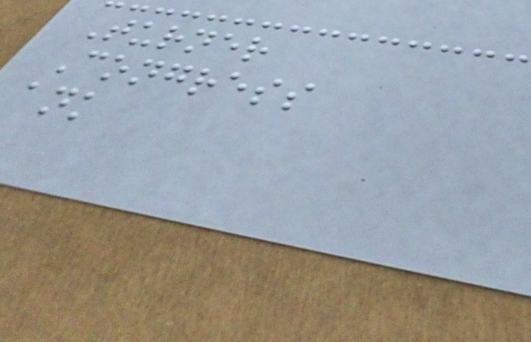Turner
Congress
ank
